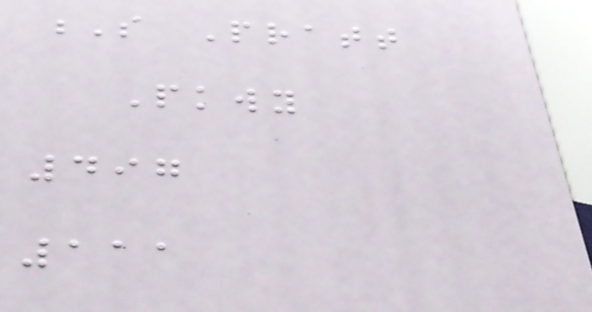S Pratt
Pkwy
497
111
